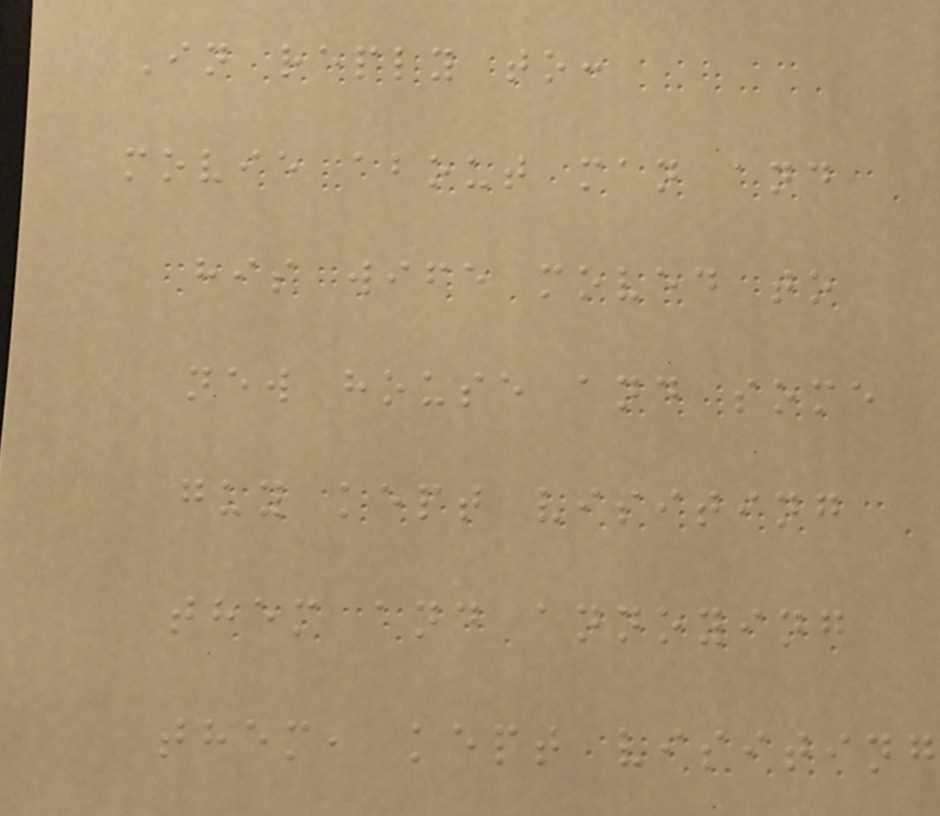In reply to:
movie about man and
his wife moved to
new house and some
guy kept visiting
them and annoying
them, kept visiting
